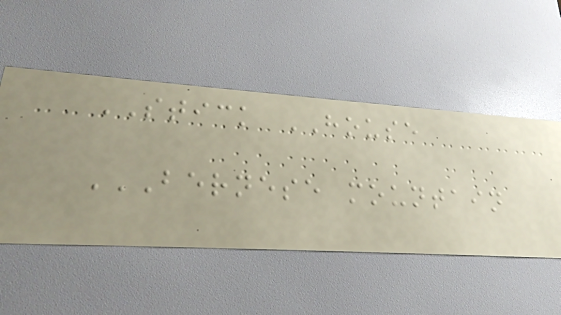STICK HOUSE
BERNESE MOUNTAIN
